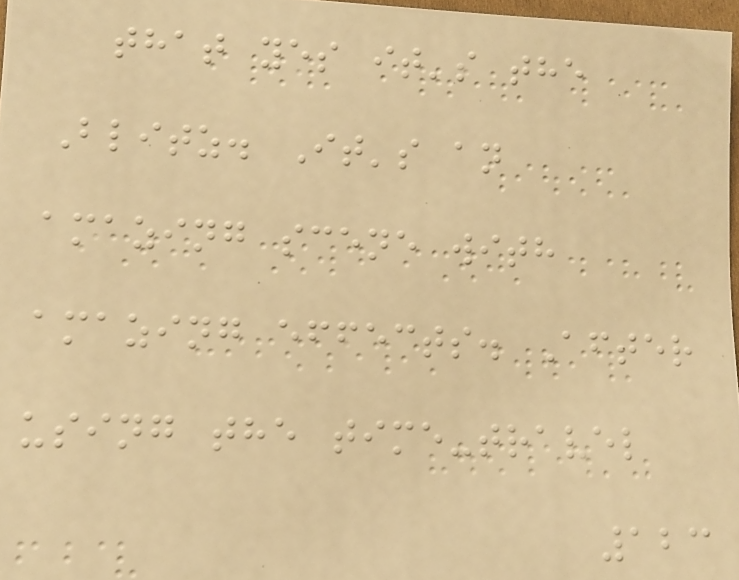that yes it's the
Blitz. It's an
amazing scene with
amazing effects. After
using the time-travel
123
